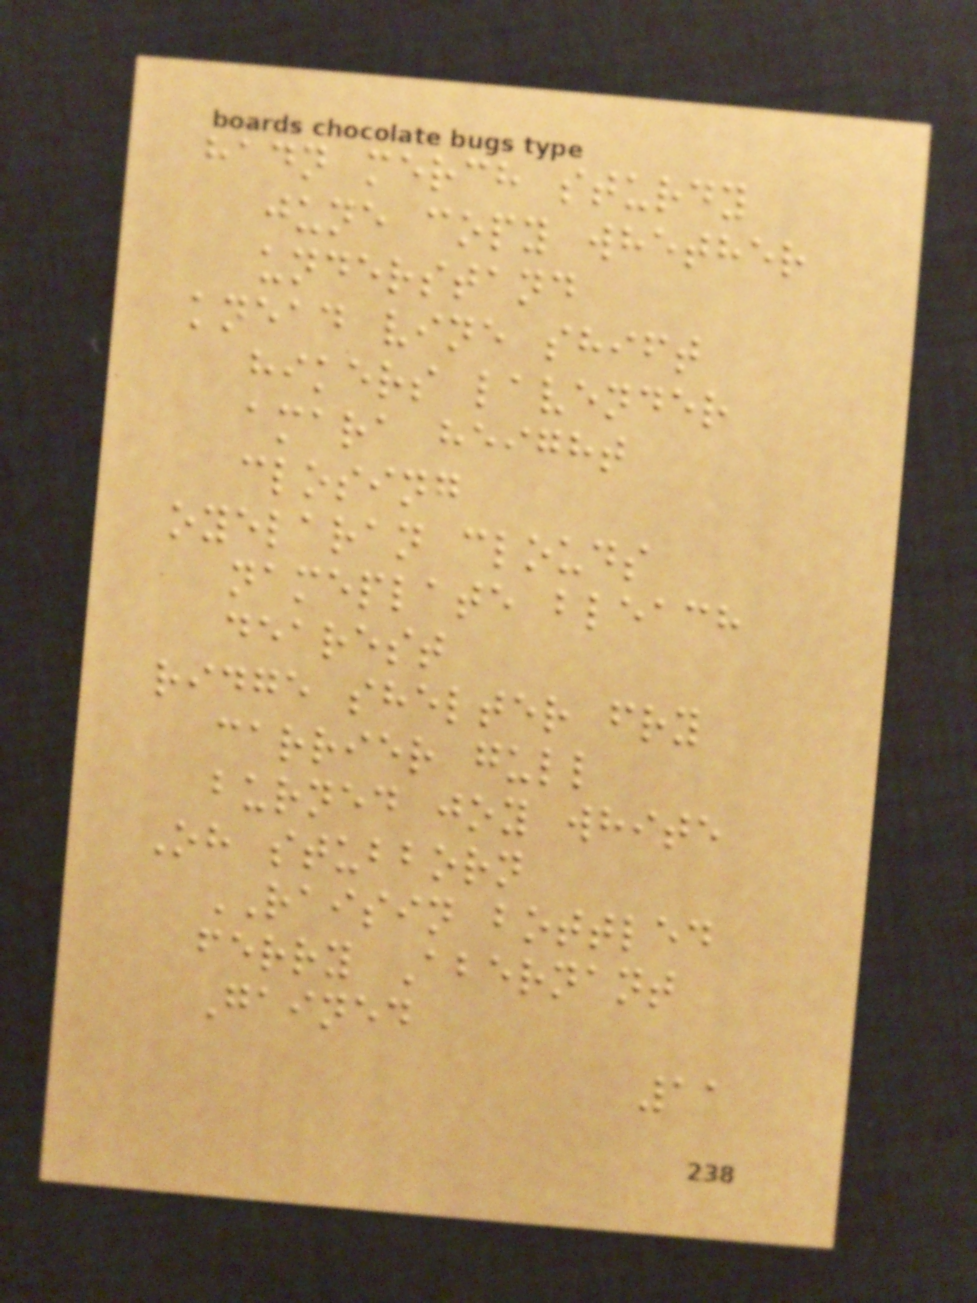hadn merch sturdy
june copy whether
understand
knead vine shift
hikers lavender
amara height
closing
oyelaran clouds
nameplate bleach
dearest
ridge shelter fry
carrier gull
burned joy white
Oh stubborn
RAISIN bottled
ferry Abernant
Gained
11
